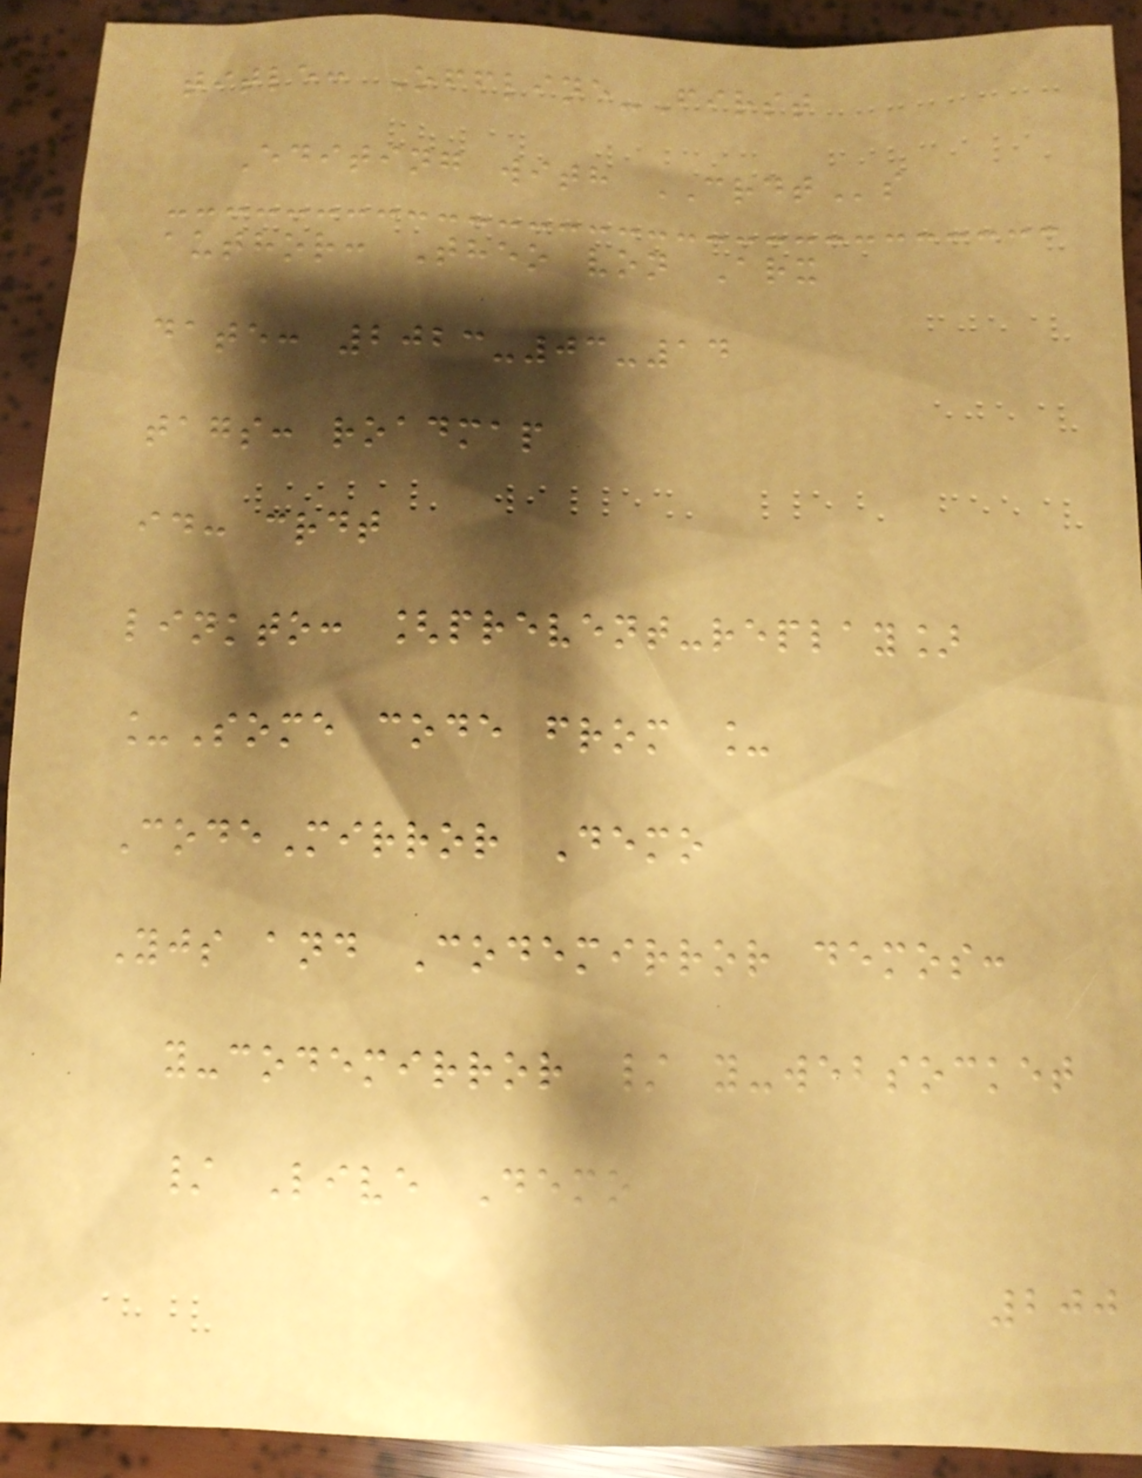title: Offline-First
Editing with CRDTs
author: Theo von Arx
date: 2023-03-14
tags: roadmap
id: crdt
linkto: [prevent-replay]
_Some code from _
CodeMirror Demo
Yjs and Codemirror demos:
y-codemirror / y-websocket
/ Live Demo
200
